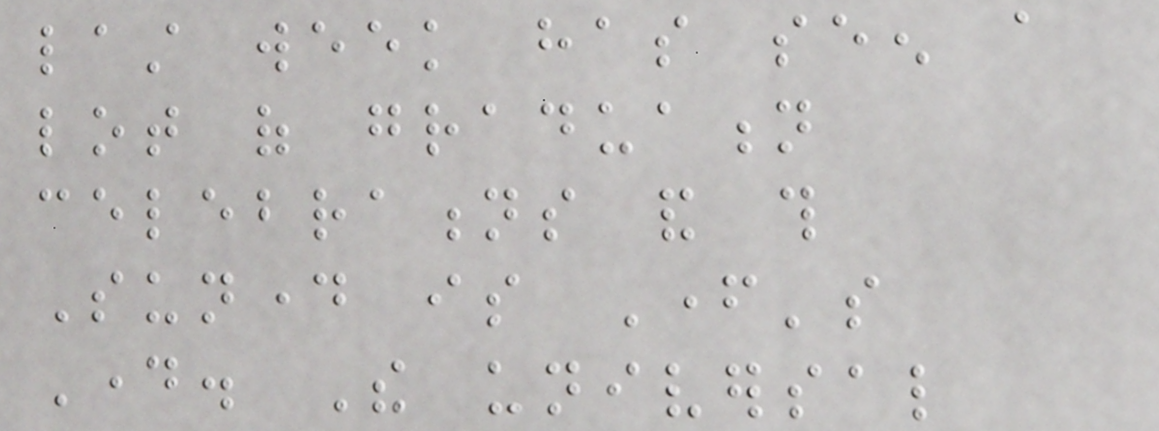last week has seen a
lot of graduation
celebrations and this
Sunday is Father's
Day. The universal
